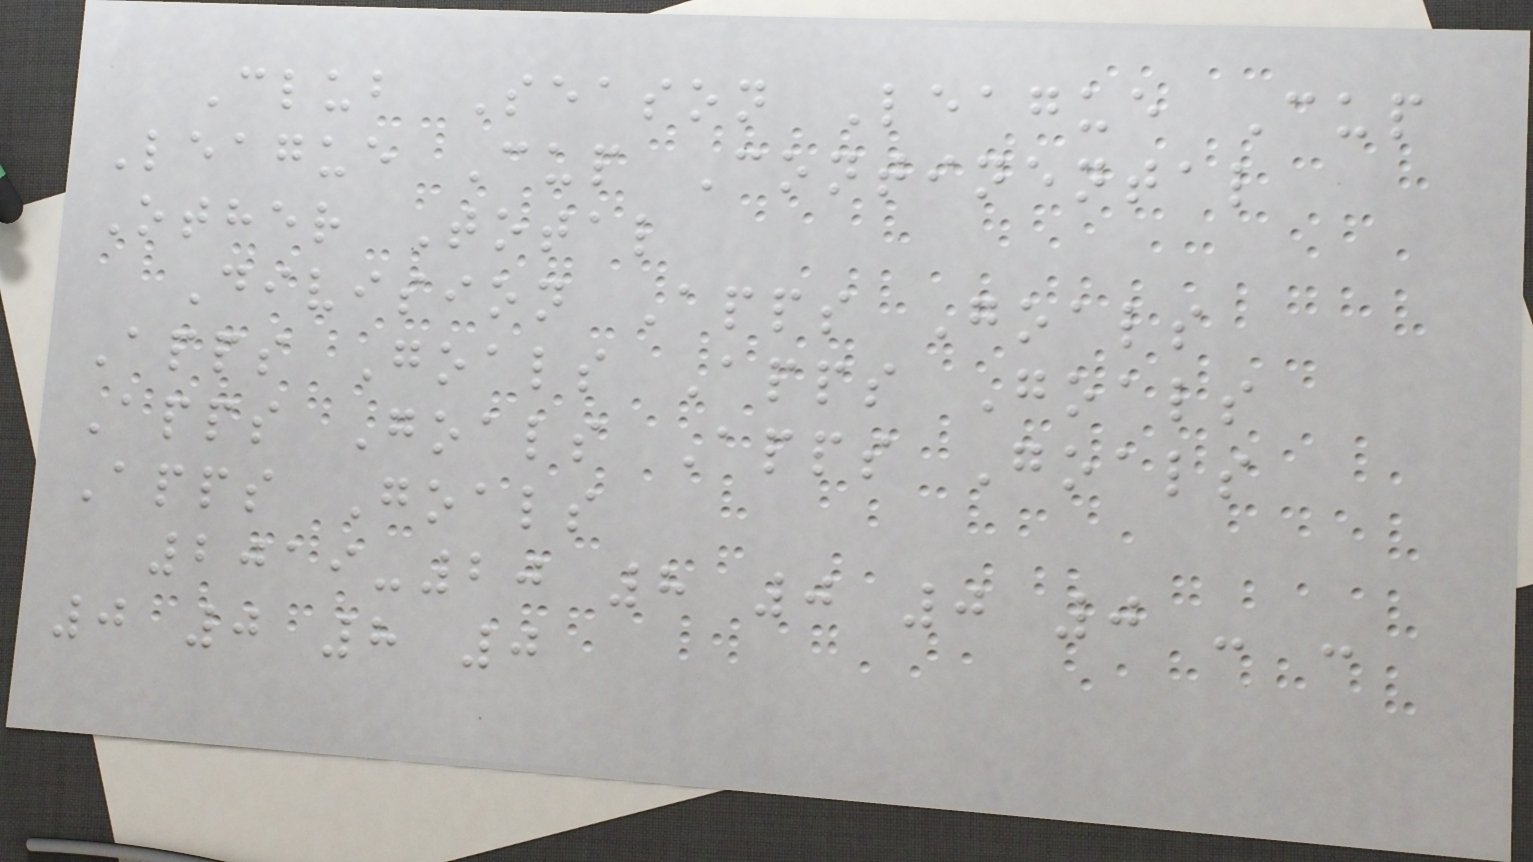Club Season League Cup
League Cup Continental
Other Total
Division Apps Goals
Apps Goals Apps Goals
Apps Goals Apps Goals
Apps Goals
2019-20 8 0 0 0 - -
0 0 8 0
